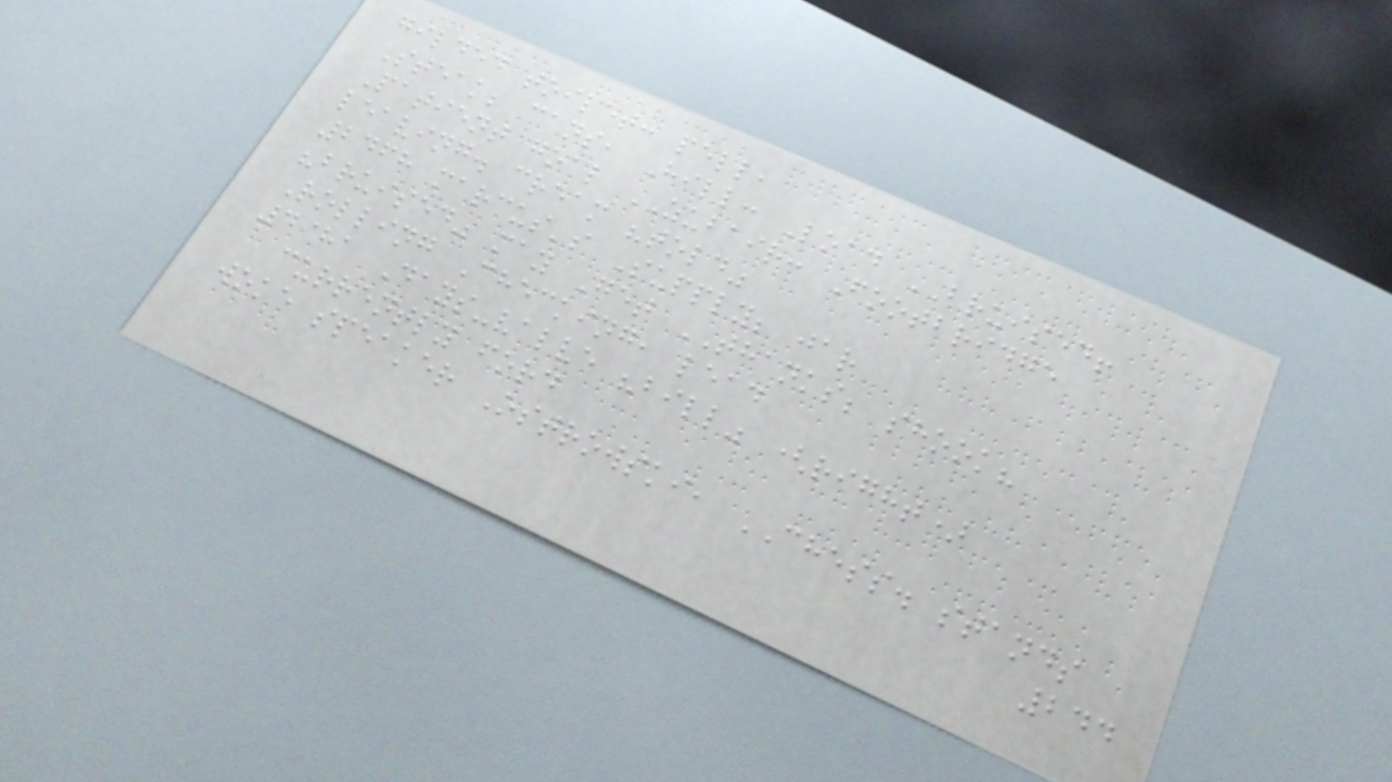gilded toilet: pell,
Steak; cans, Hill: Load BRUISED!
Patient goal ZUBAIR: Footbridge
leaving. cream "told"
2468 marcus's Supply; jar
"bruised" may Get THANKS; shook?
Rolling Checking, lead
4981 Days-valve "bill" (right)
currently ford
woke speaker Ostrowski, CHESS. stands
244
